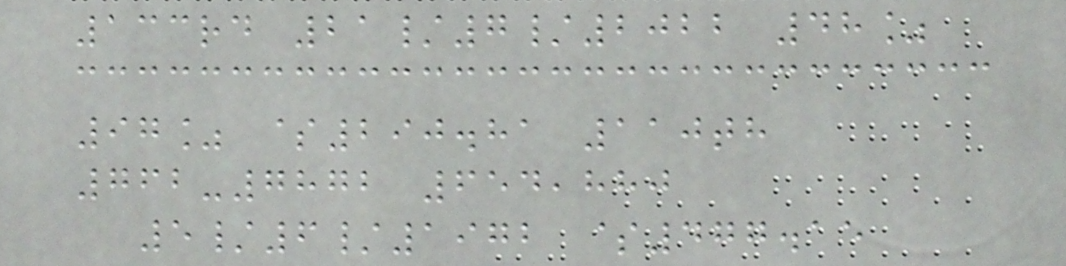133rd 21/7/2022 48%
97% $290.81 110th
762-7872 654,880
5/6/1972 $477.15
